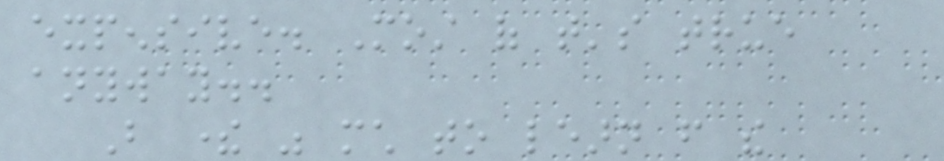expensive. Most of that's true
anyway..
But there was much to learn from the
